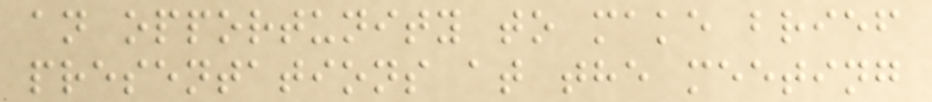an opportunity to make brief
presentations at the meeting
